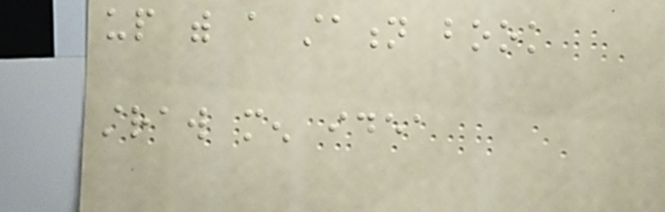up with a station book
straw men idea
